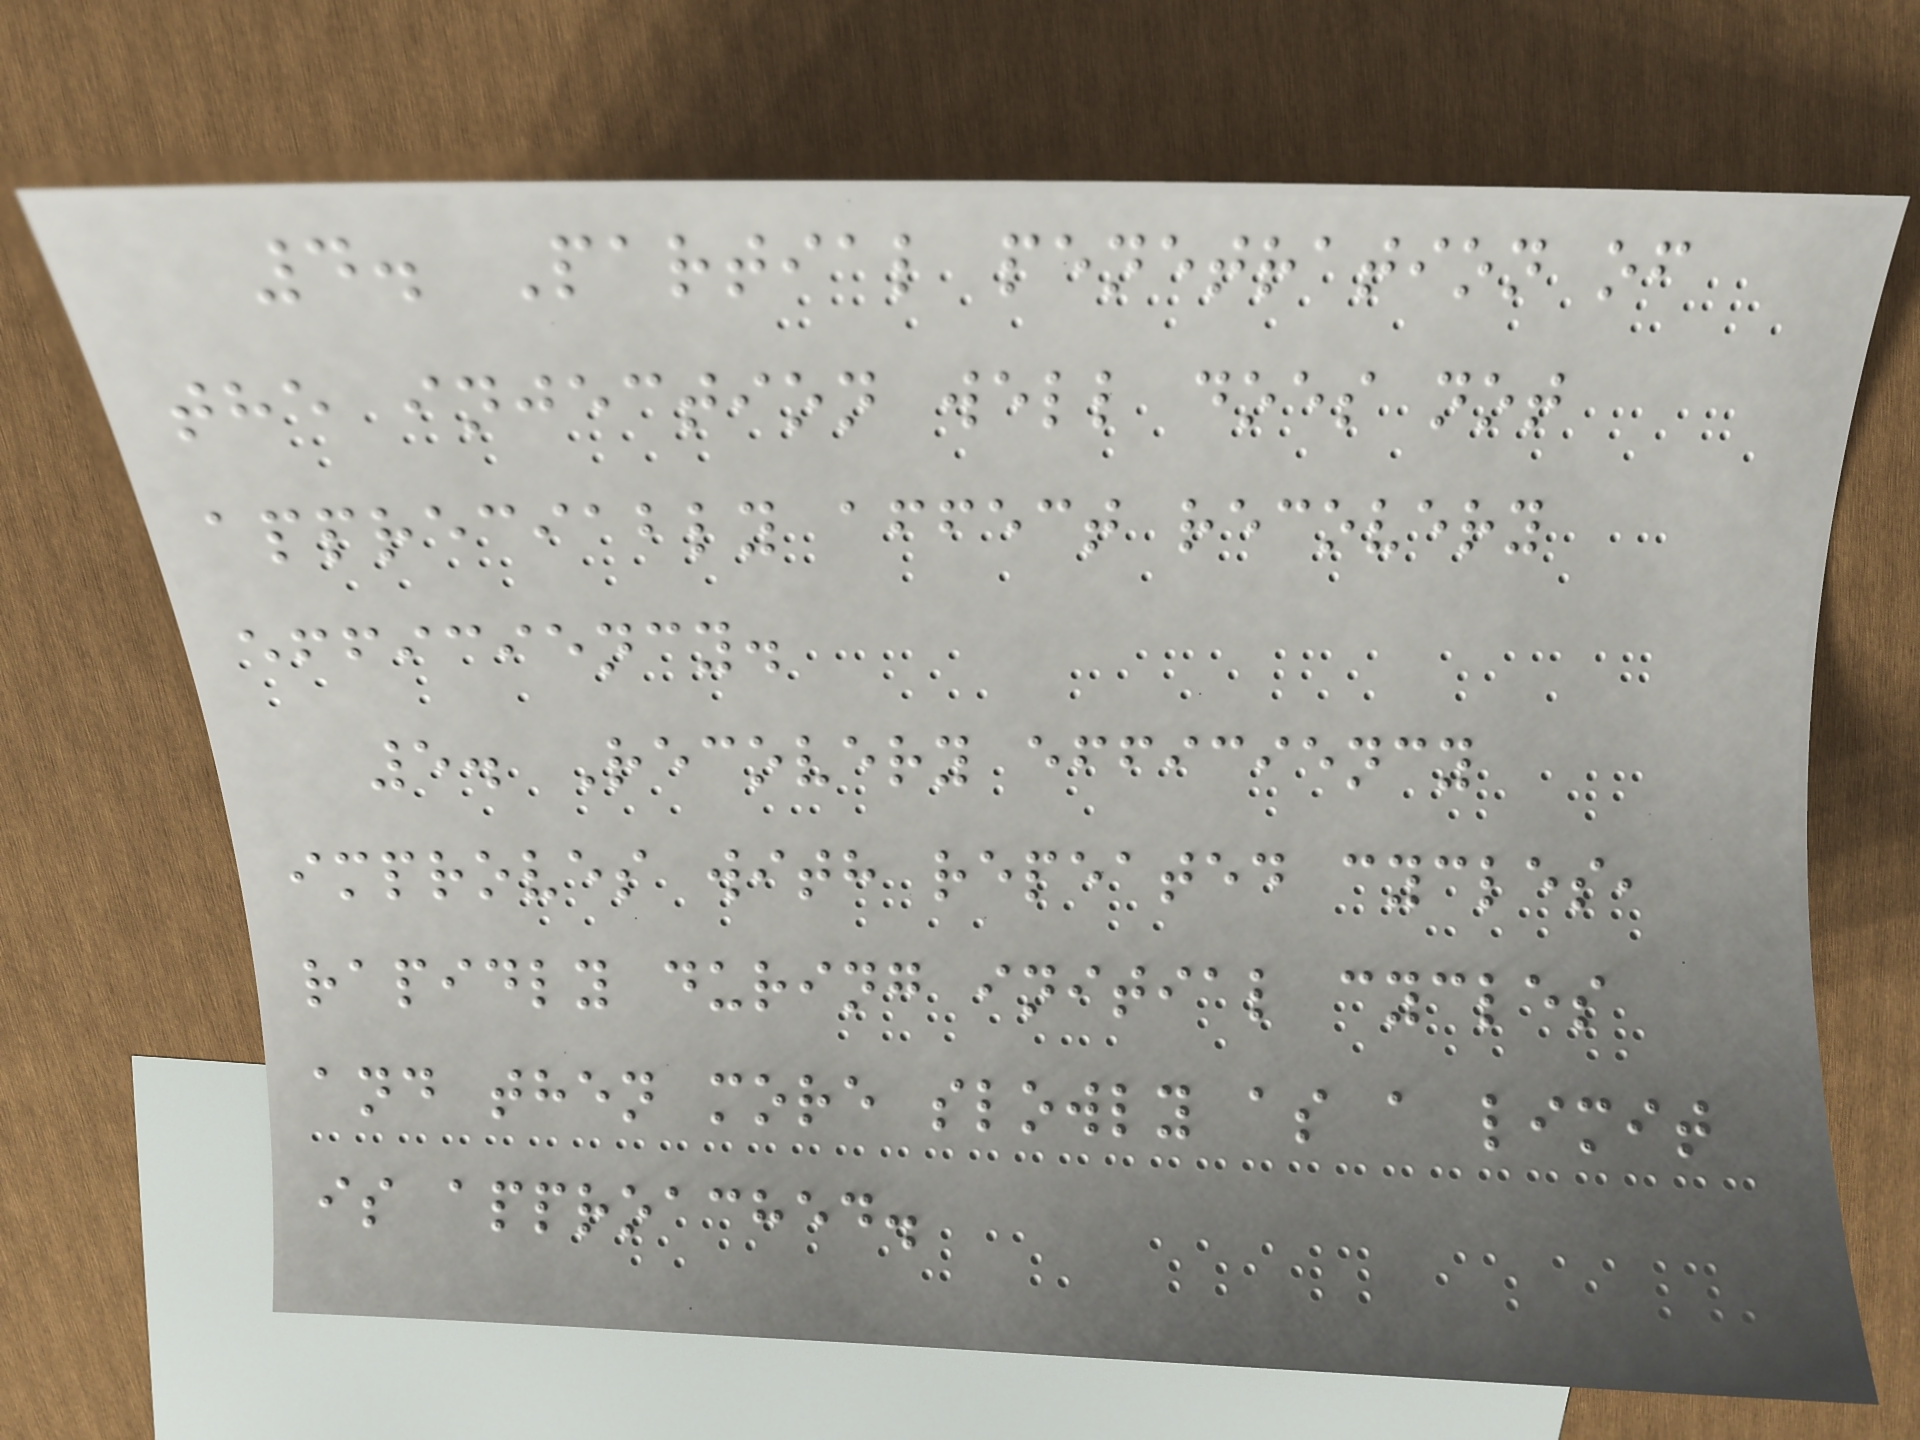4. Partial penetration of
the injection well does not
appreciably affect recovery
efficiency.
5. Recovery efficiency
improves with repeated cycles,
rapidly during initial cycles
and then more slowly as a limit
is approached.
